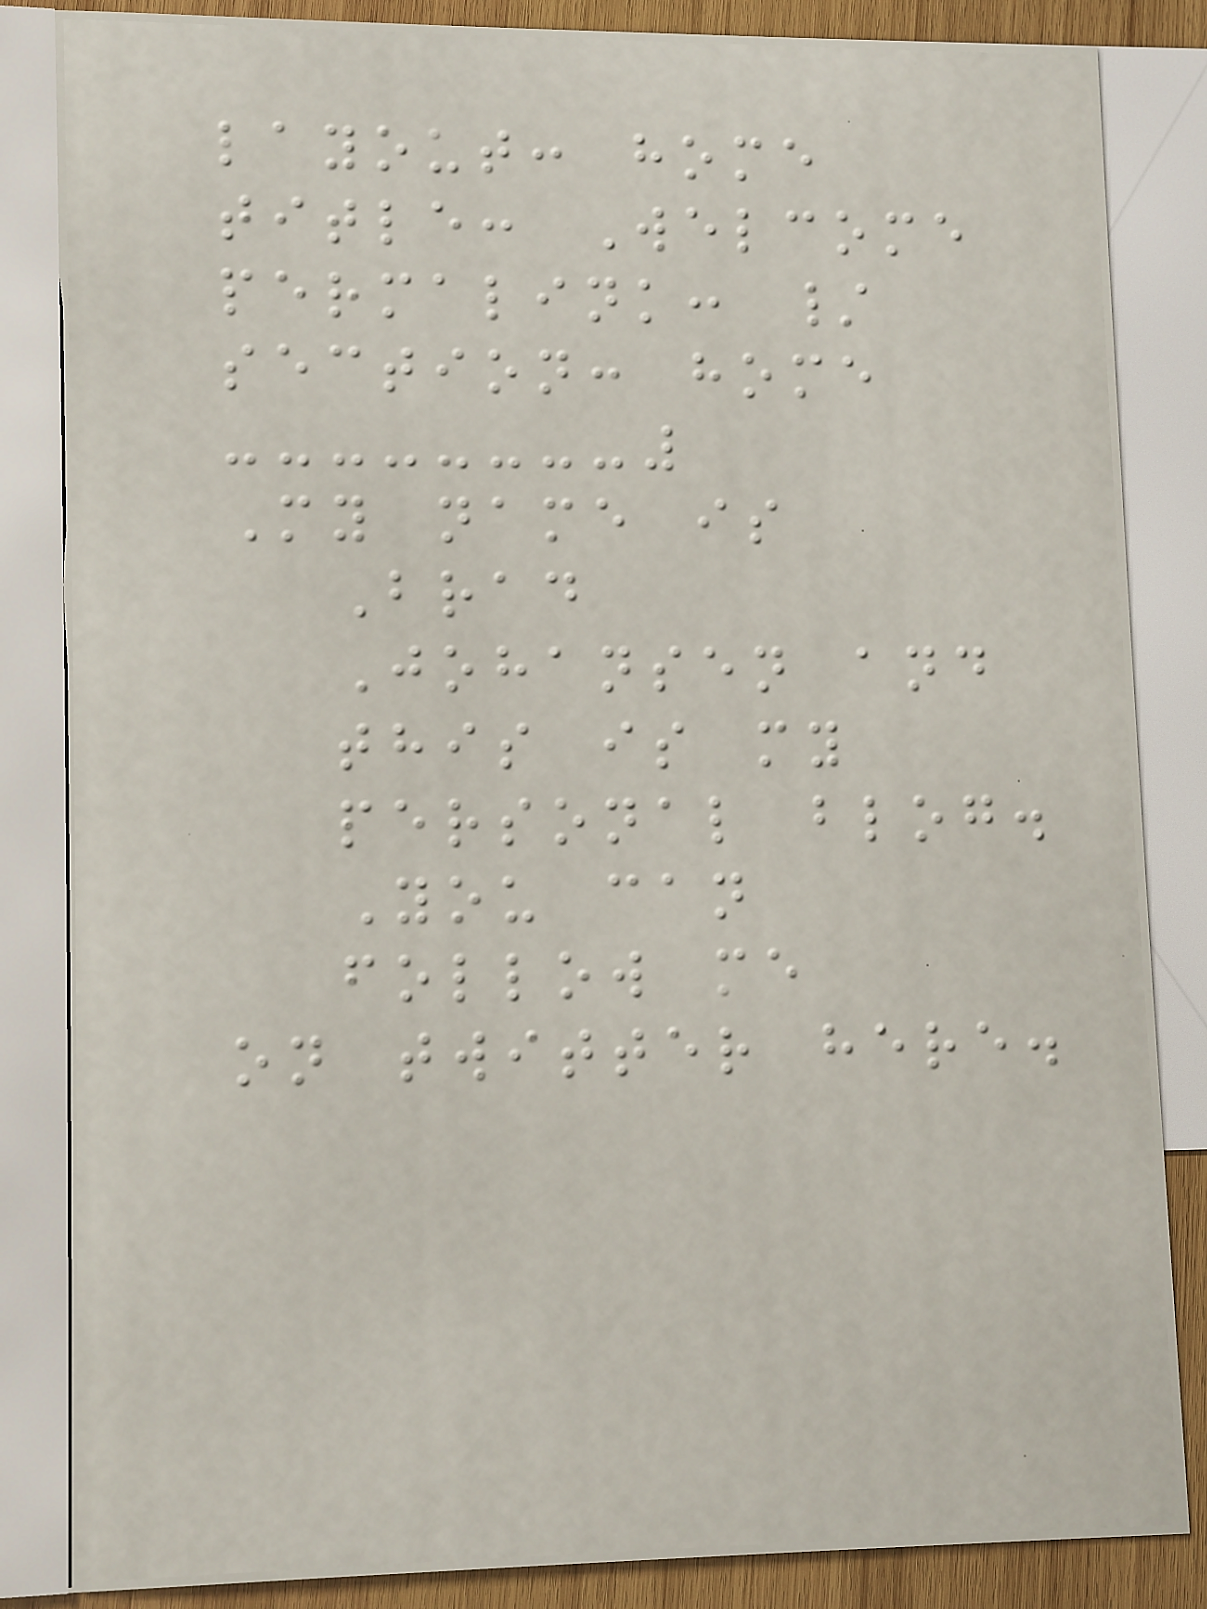layout: home
title: Welcome
permalink: /
section: home
My name is
Brad
Johansen and
this is my
personal blog.
You can
follow me
on twitter here.
